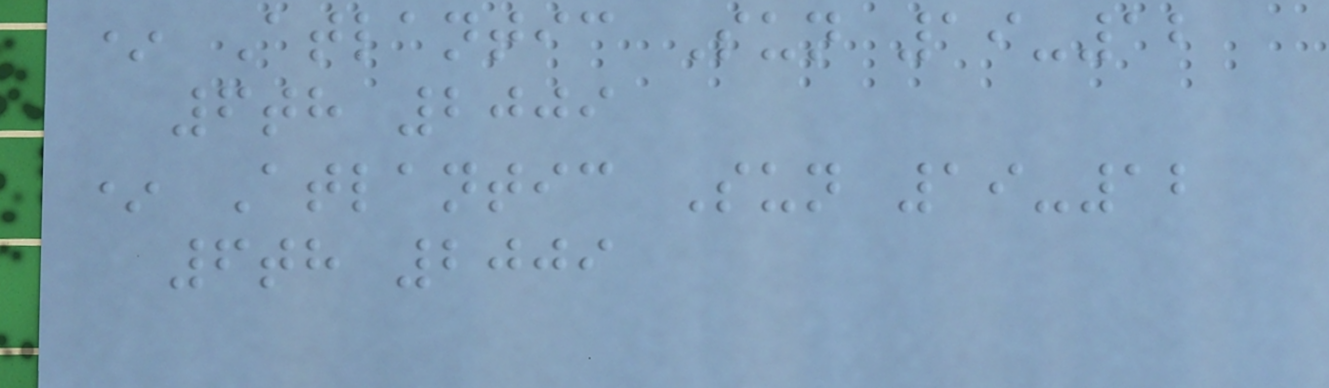* Atlantic Sun 19-12
6th 2009
* Atlantic Sun 19-12
6th 2009
